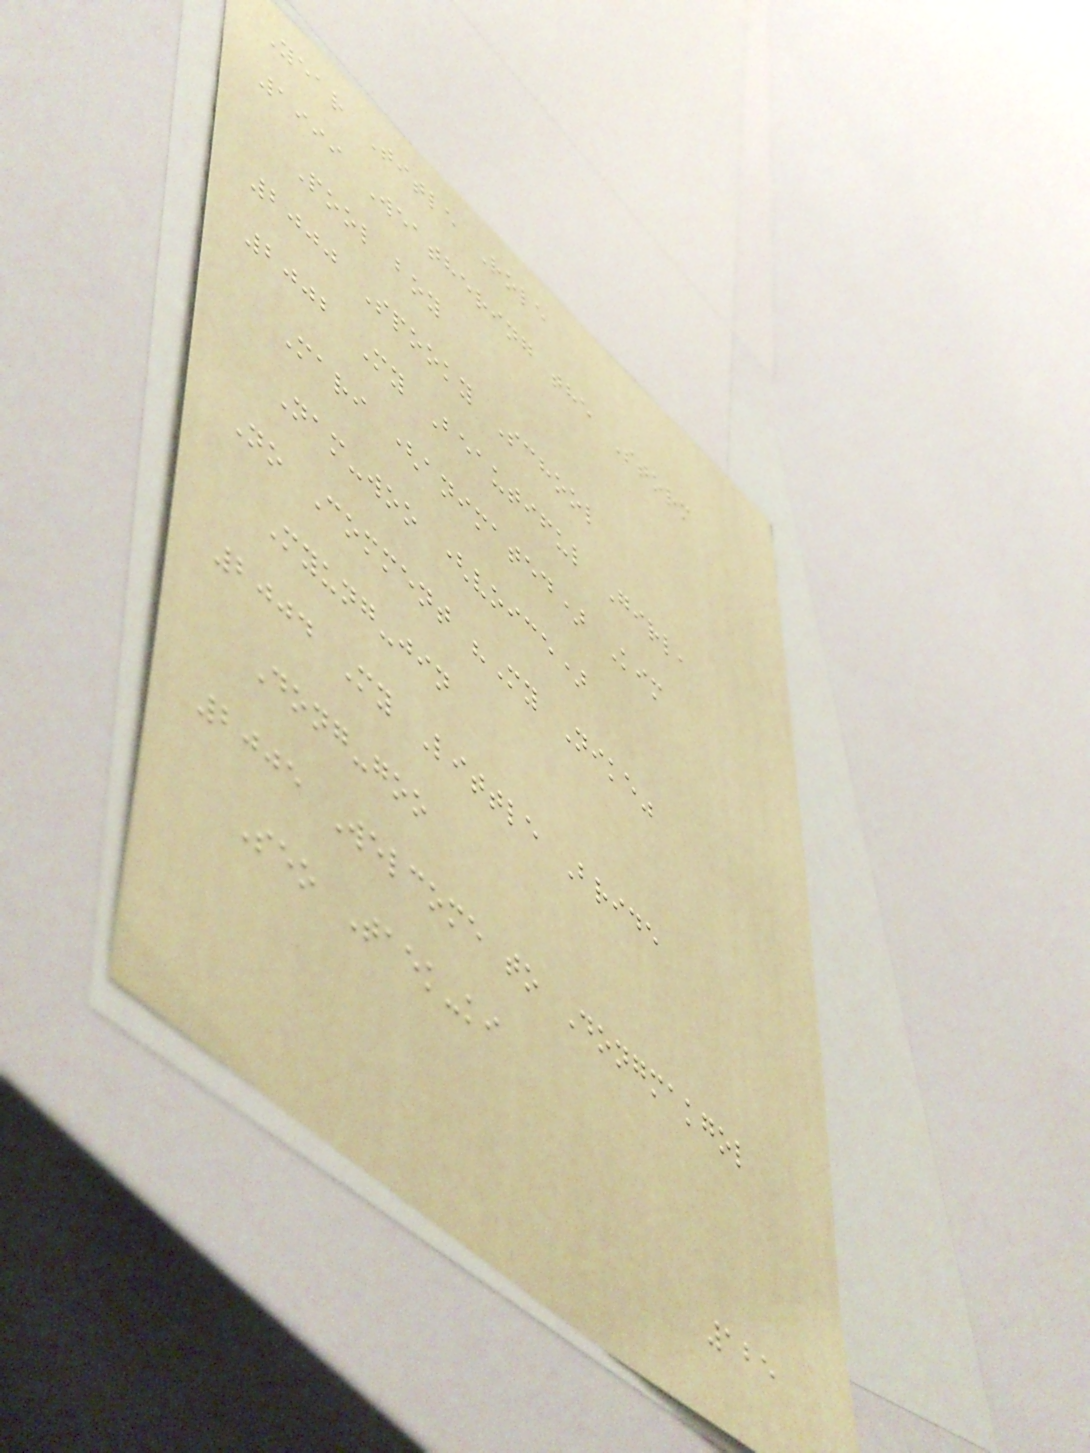Year Title Role
1999 Weathering the Storm
Pool boy
2000 Spooky School
2002 My Beautiful Girl,
Mari (animated) Kim
Nam-woo (voice)
No Comment "My Nike"
Myung-jin
2004 My Little Bride
Dong-goo
2005 Welcome to Dongmakgol
Seo Taek-ki
125
